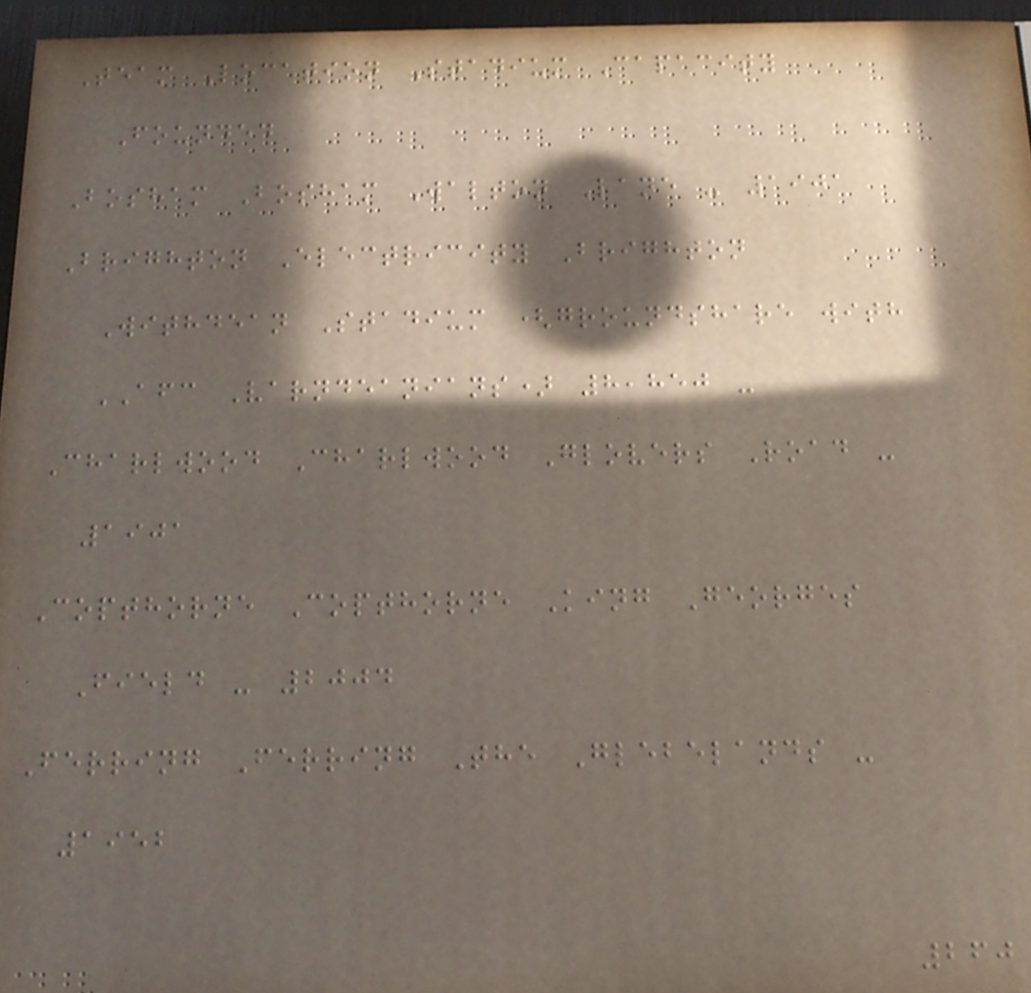Team Location Stadium Capacity
Founded
Bosham Bosham Walton Lane - 1901
Brighton Electricity Brighton
Withdean Stadium (groundshare with
AFC Varndeanians) 8,850 -
Charlwood Charlwood Glovers Road -
1901
Copthorne Copthorne King Georges
Field - 2004
Ferring Ferring The Glebelands -
1952
260
